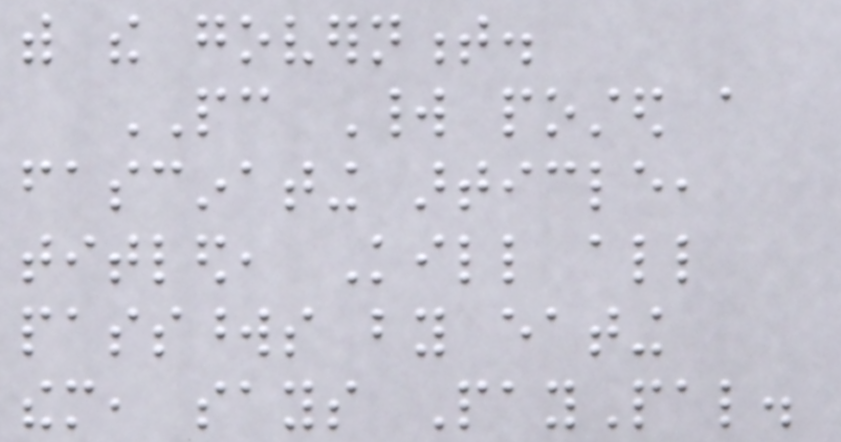with the government.
PC World posted a
fascinating article,
titled, Kill all
passwords by eating
them, says PayPal.
